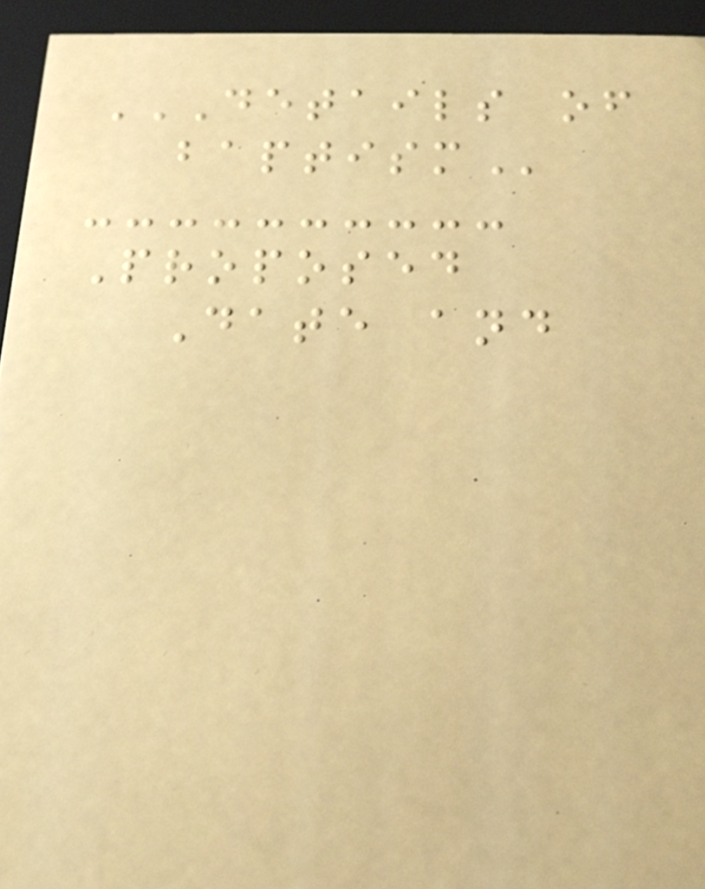DETAILS OF
BAPTISM
Proposed
Date and
